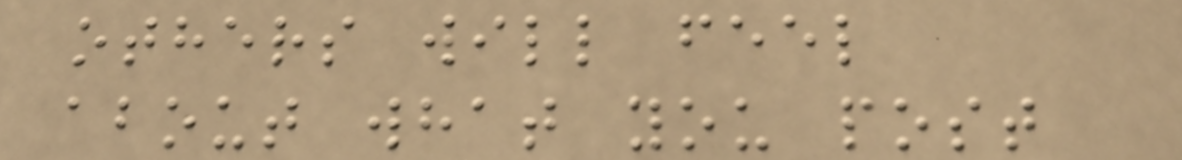others will feel
about what you post
